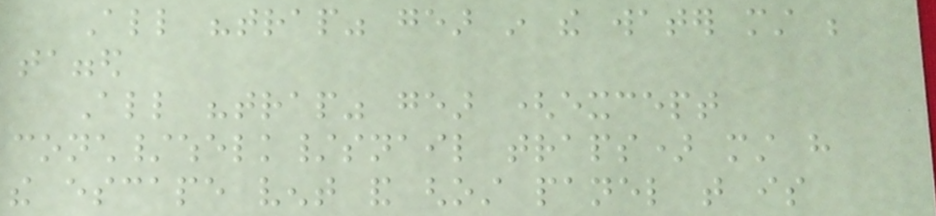All "trap" gear in the water must be
tagged
All "trap" gear (except
conch/whelk/snail traps) must have
the escape vent and ghost panel that is
